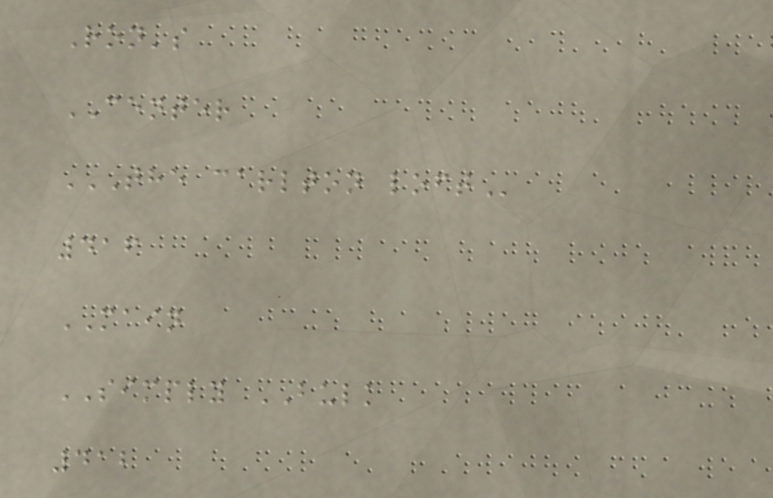Ron's
CENTER
THE CARLTON LOFT
416
MAIN
SIMPLY BULK
412
